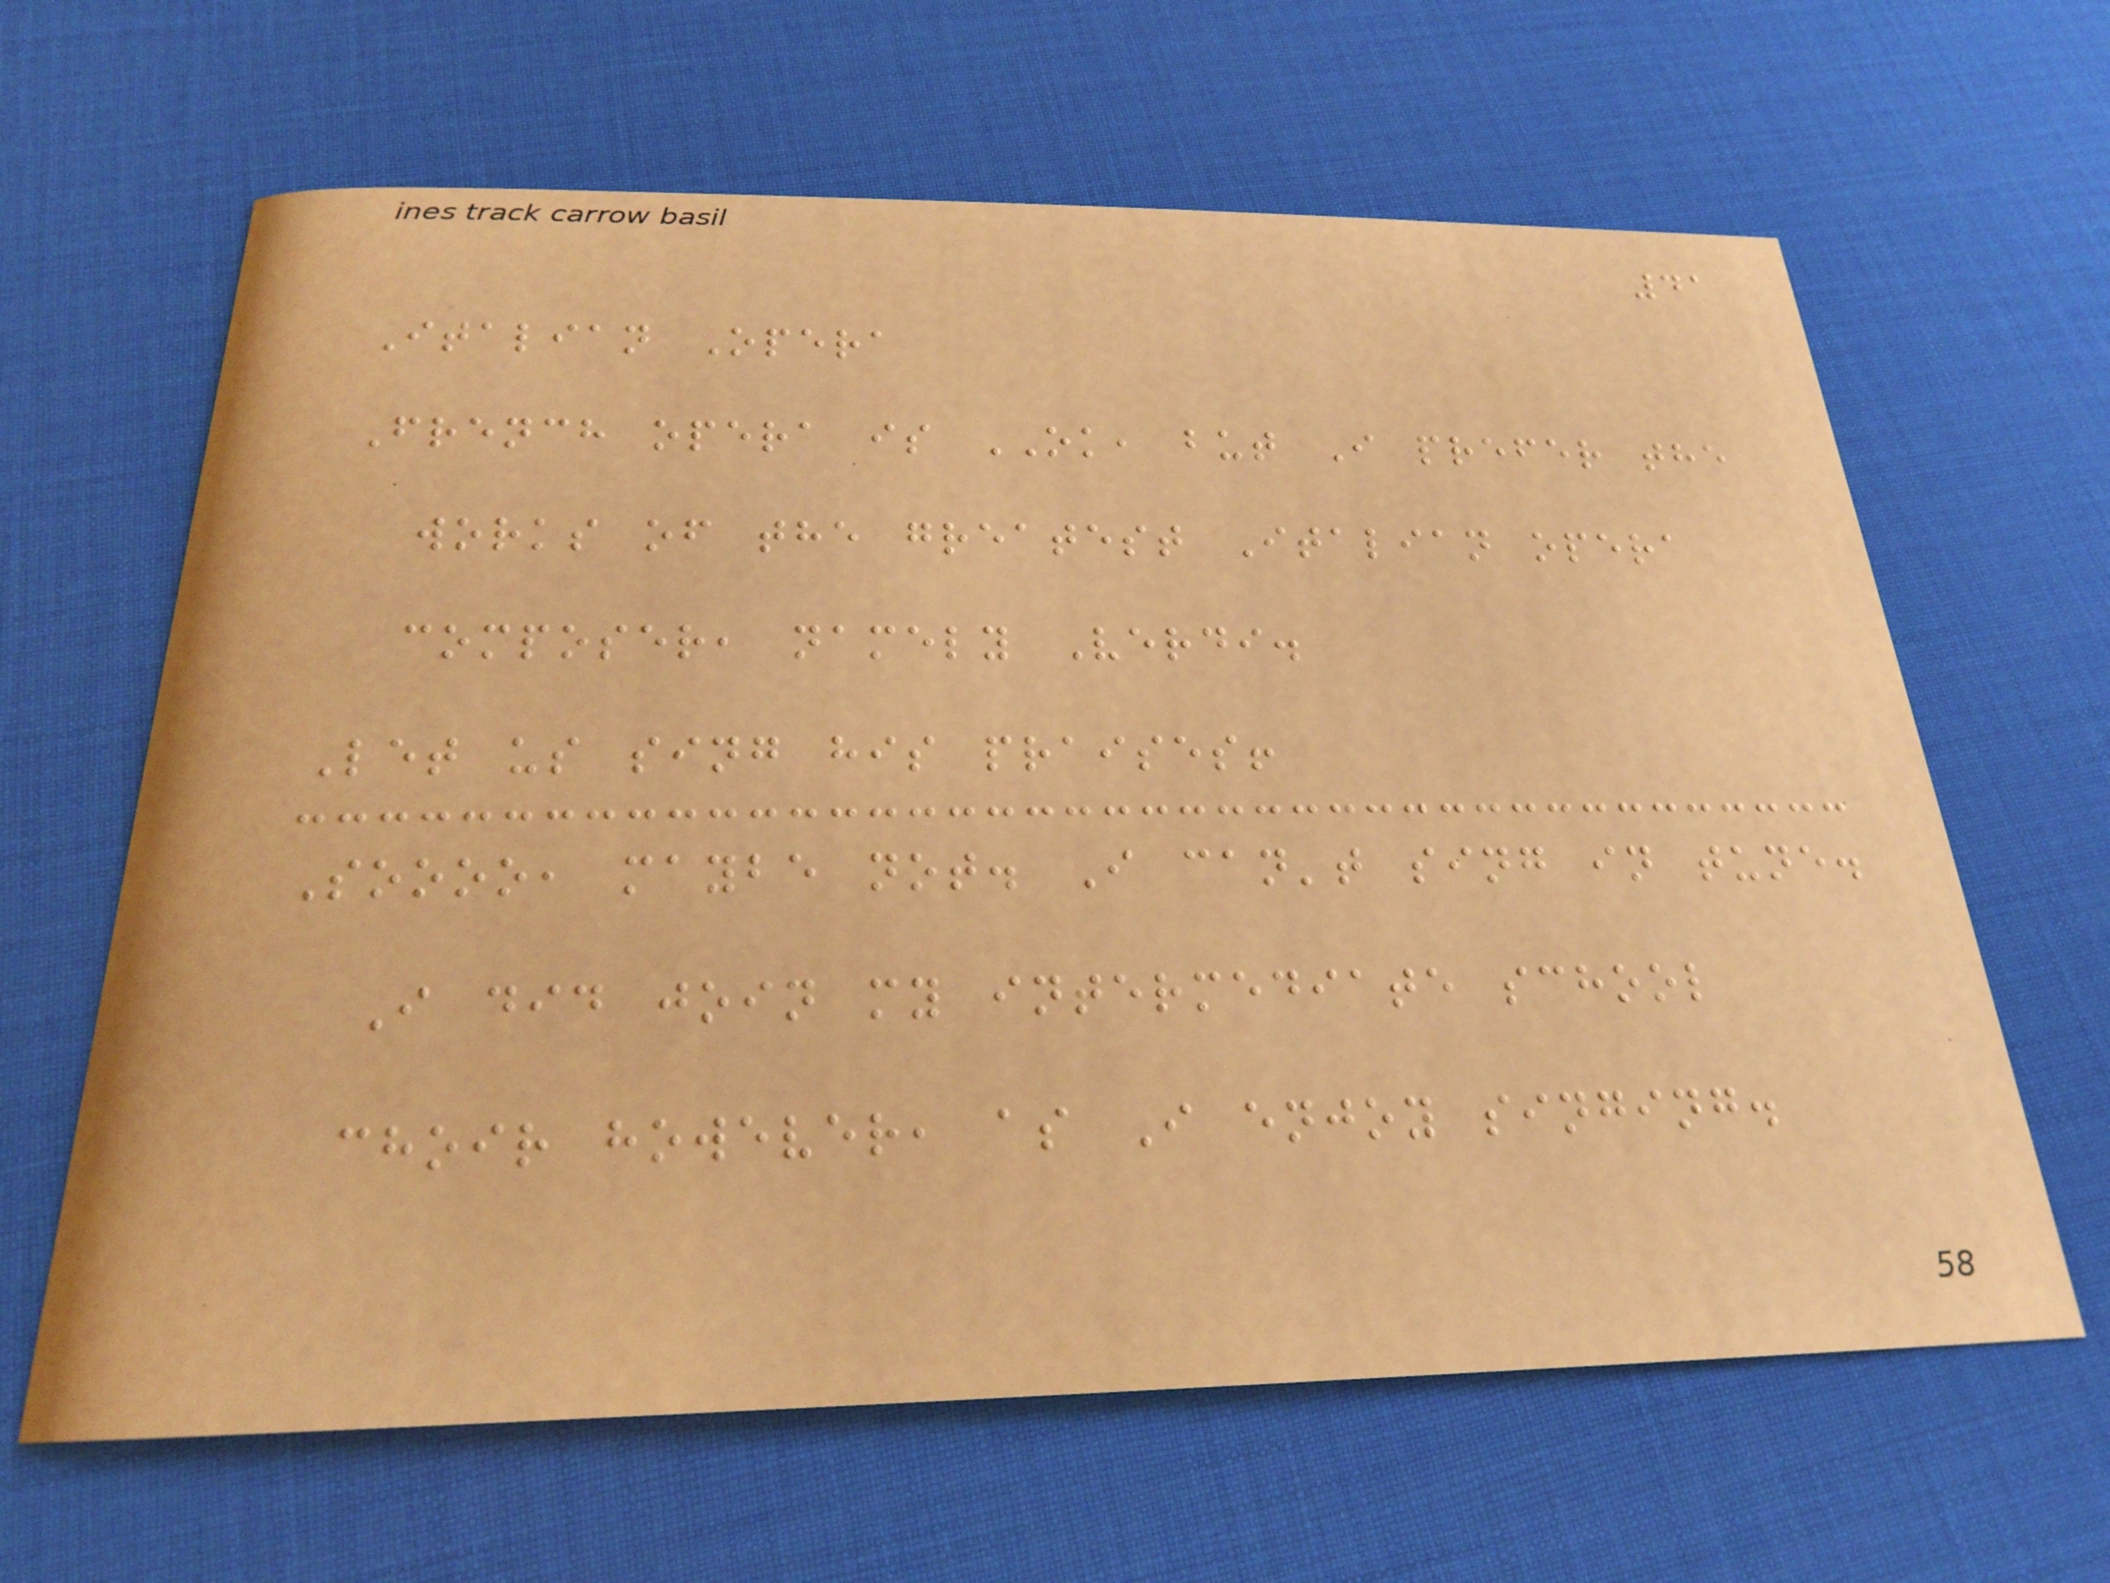41
Italian Opera
French opera is OK, but I prefer the
works of the greatest Italian opera
composer, namely Verdi.
Let us sing his praises!
Soooo, maybe not. I can't sing in tune.
I did join my intermediate school
choir however, as I enjoy singing.
